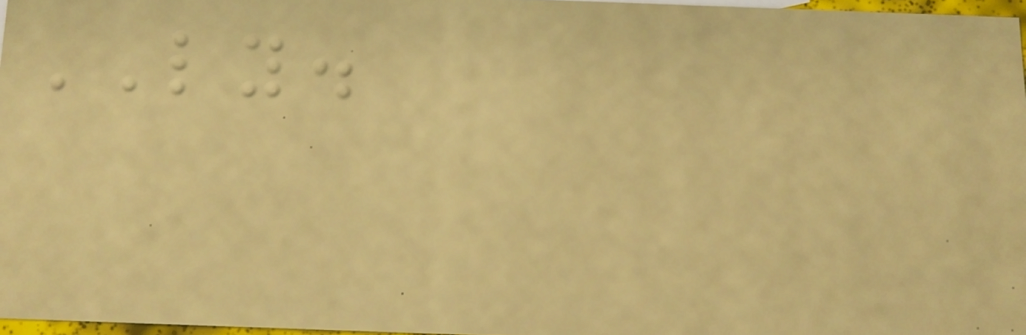LY.
